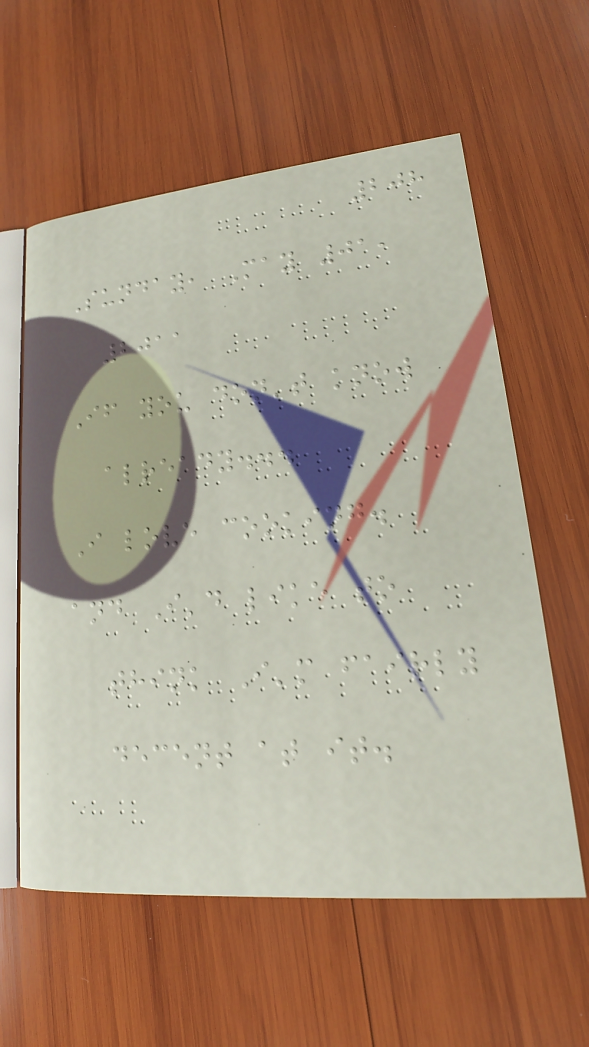208
Sunday, May 01,
2011
If you don't know
already...
I love cooking.
and I'd like to
think I'm fairly
decent at it.
